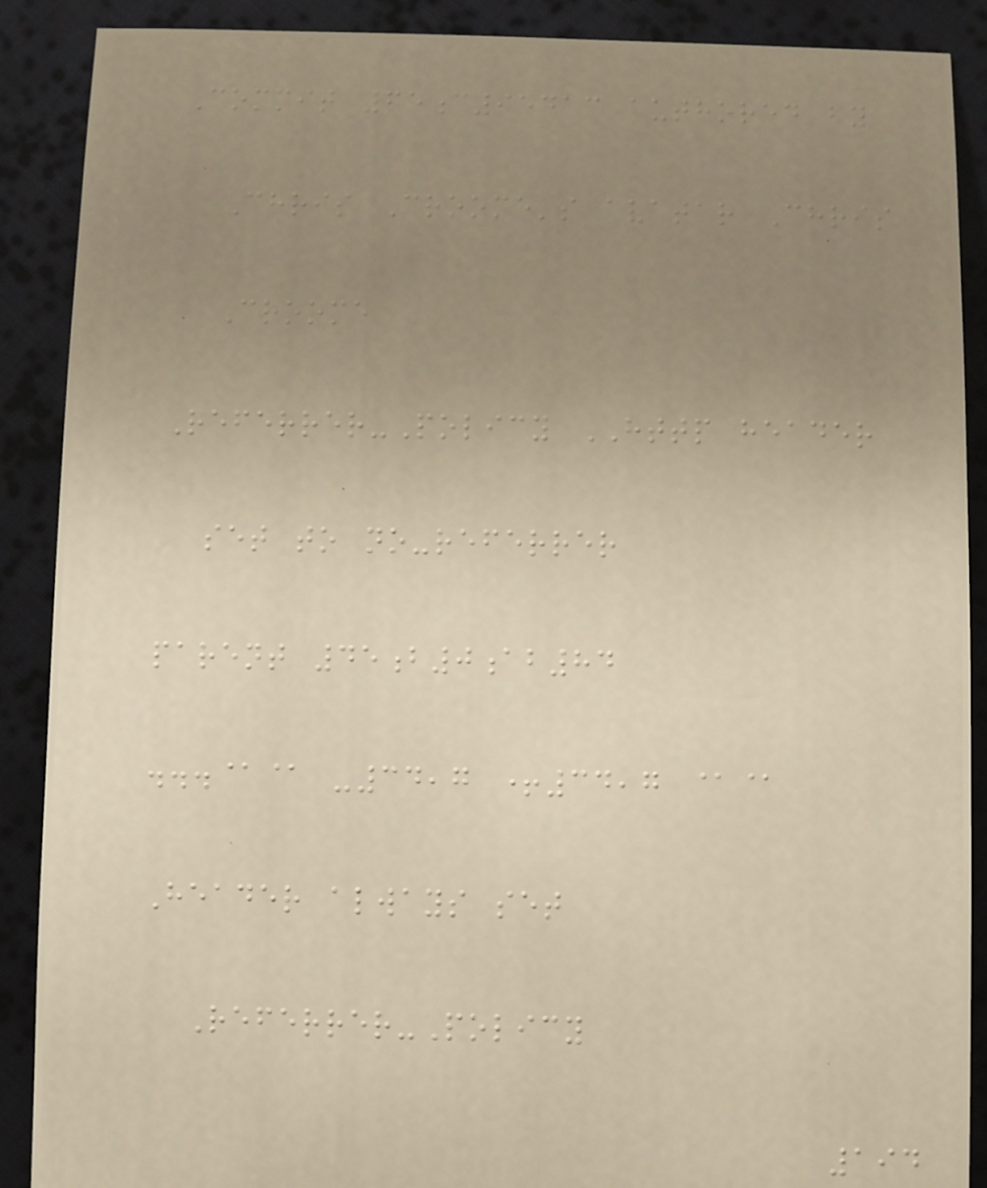Commit 65c95413 authored by
Chris Croome's avatar Chris
Croome
Referrer-Policy HTTP header
set to no-referrer
parent 45b0ab84
...@@ -34,7 +34,7 @@
Header always set
Referrer-Policy
194
